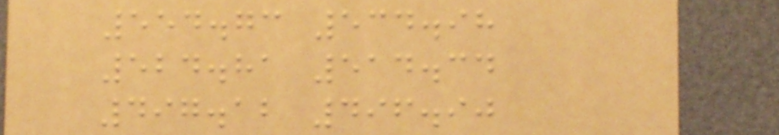554.73 534.98
524.81 514.34
497.12 496.90
